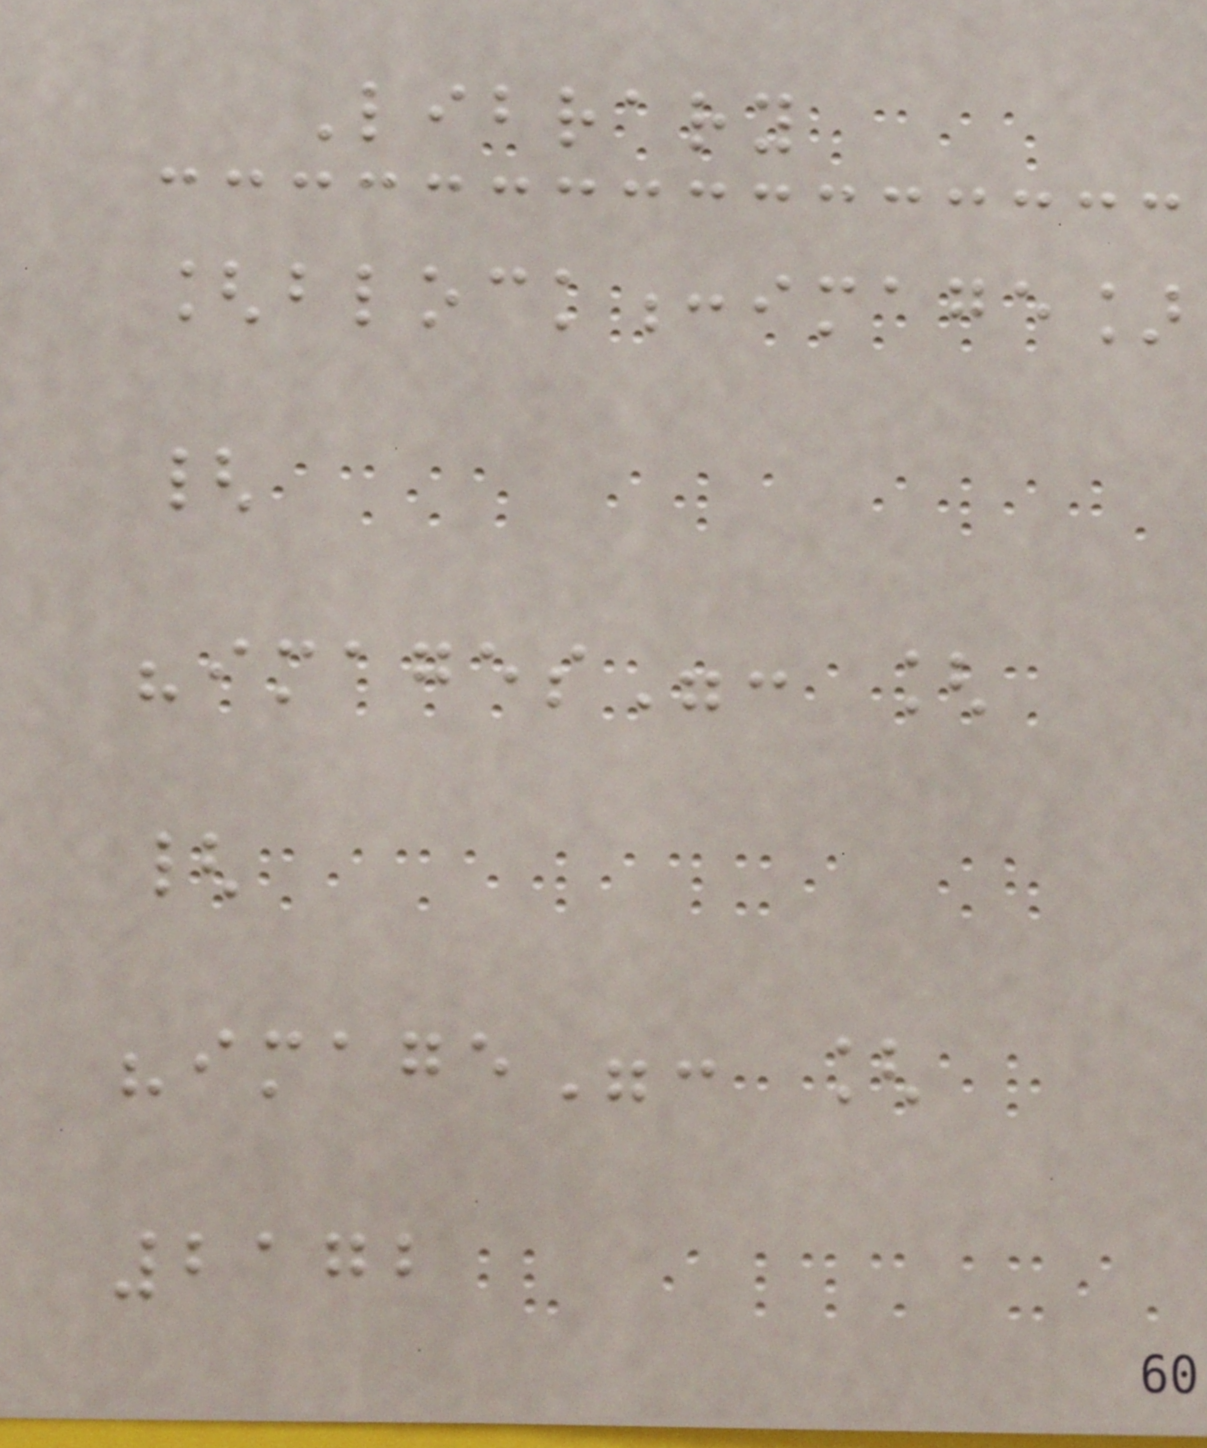Library
[block:image]
{
"images": [
{
"image": [
2172
